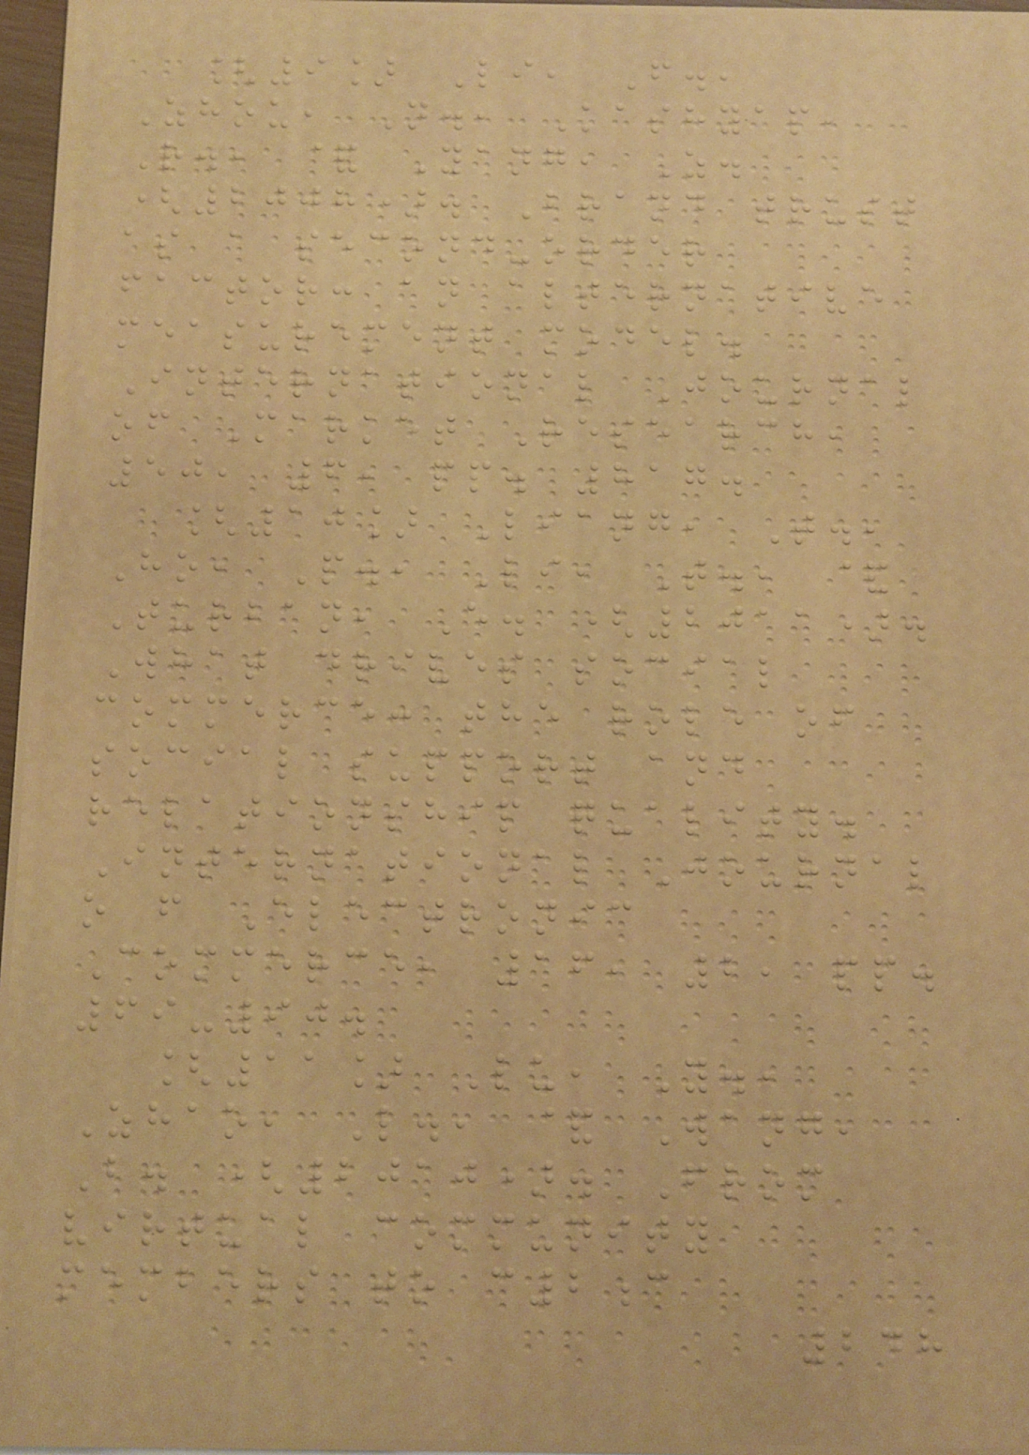[9] Li, F.,
Zhou, N., Kashyap,
R., & Yang, Z.
(2008). Brand trust
as a second-order
factor: an alternative
measurement model.
International Journal
of Market Research,
50, 6, pp. 817.
[10] Liang, T.,
Ho, P., Li, T., &
Turban, E. (2011).
What drives social
commerce: the role of
social support and
relationship quality.
International Journal
o f Electronic
Commerce, 16, 2, pp.
69-90.
[11] Lu, Y.,
Zhao, L., & Wang,
B. (2010). From
virtual community
members to c2c
248
